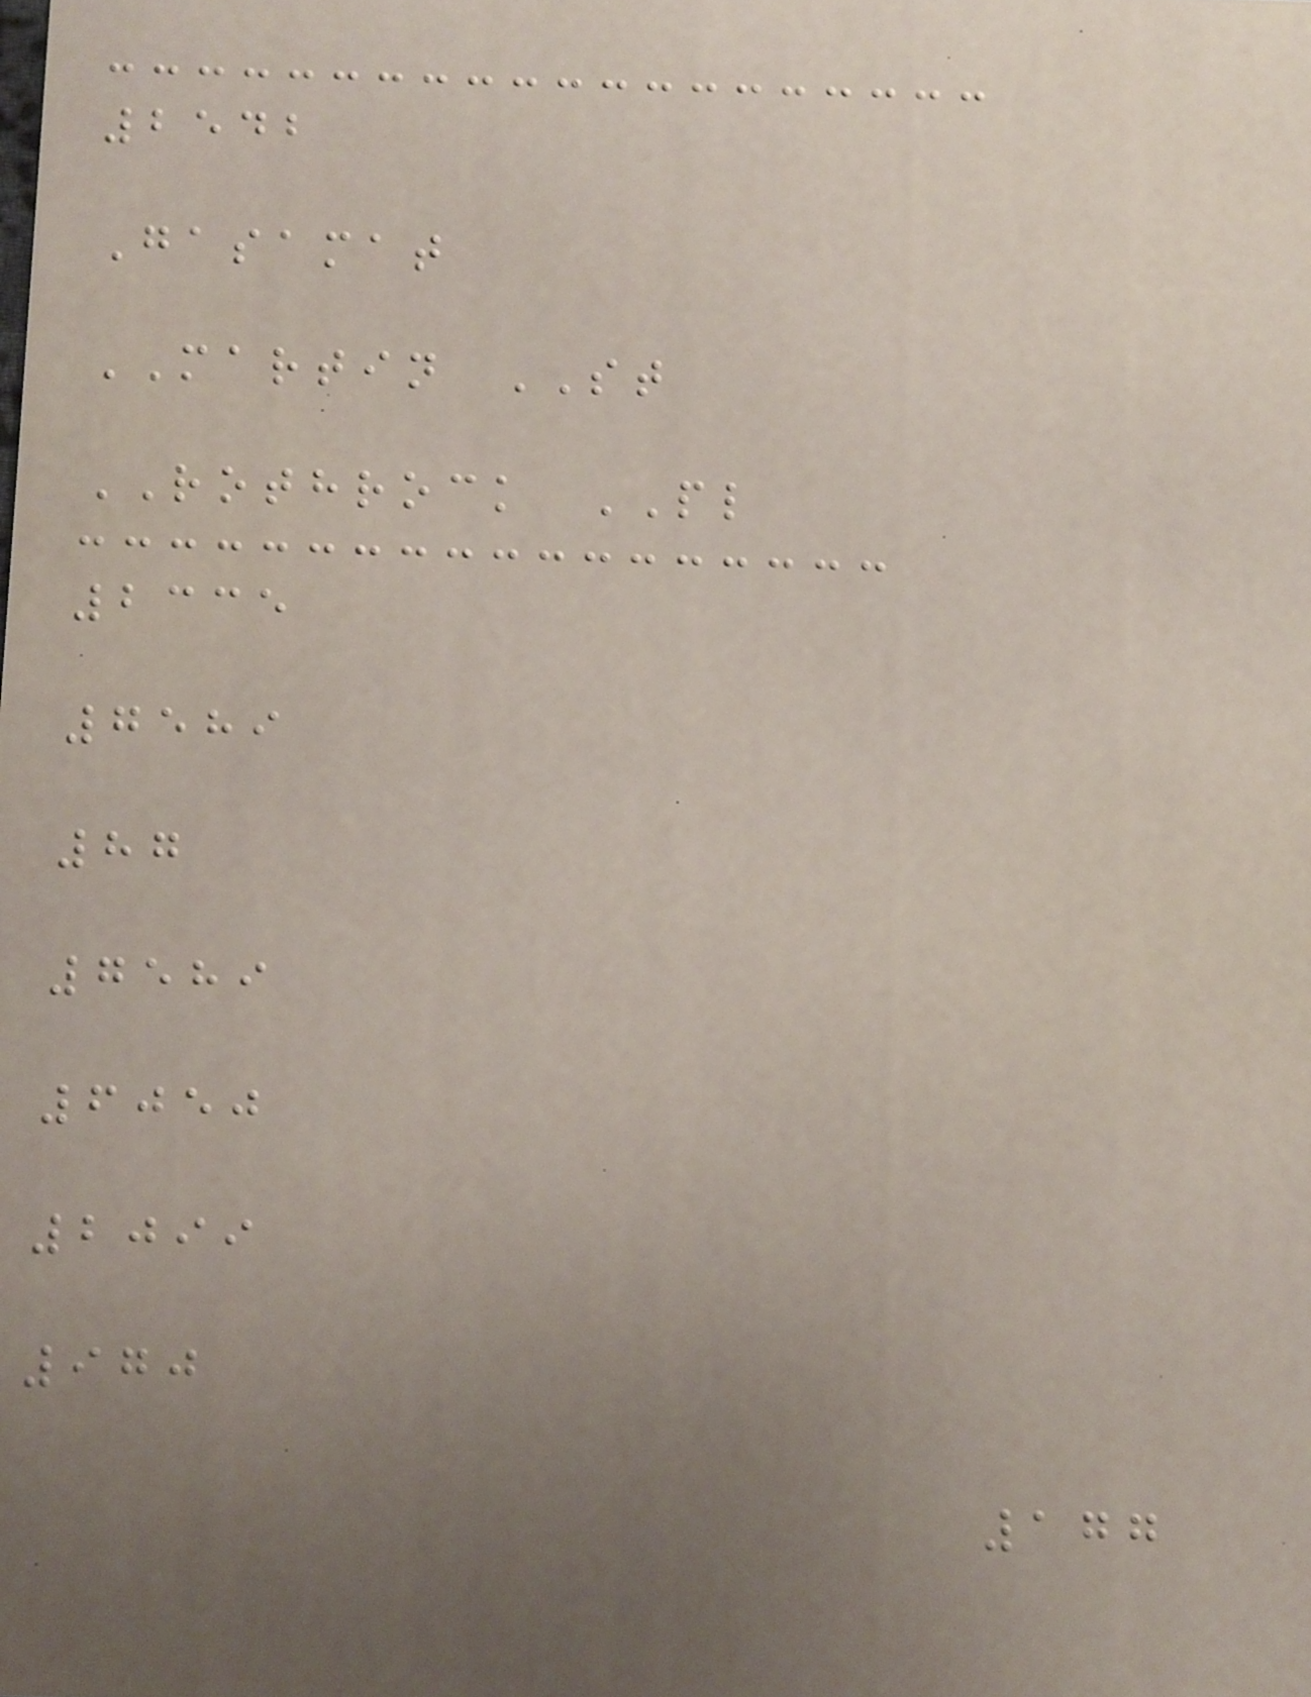2542
Gasamat
MARTIN ST
ROTHROCK PL
2335
7589
87
7589
6050
2099
970
177
